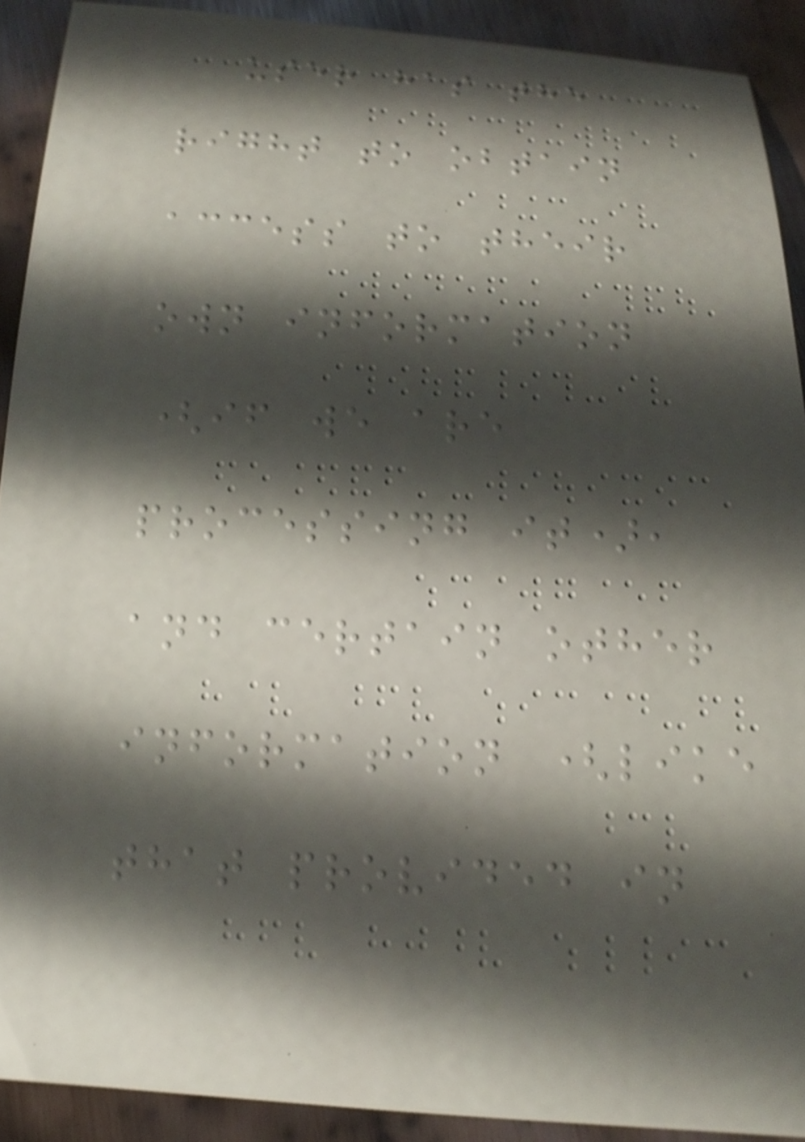user has the
right to obtain
access to their
own information
(if we are
processing it),
and certain other
information (like
that provided in
